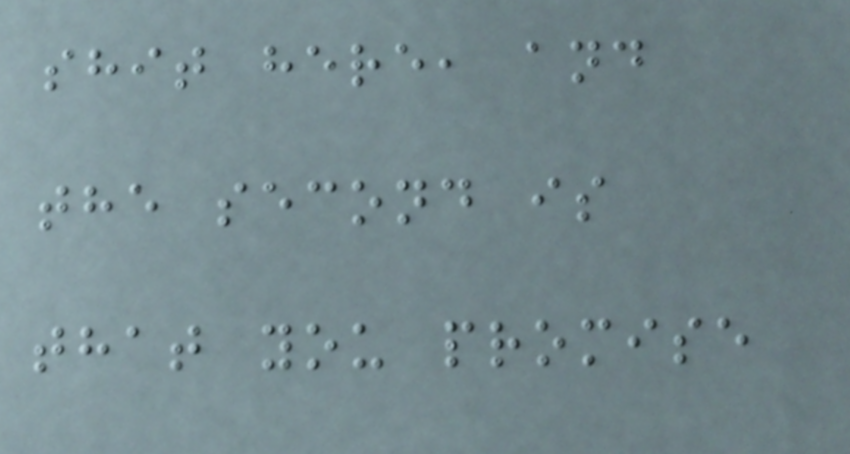shit here, and
the second is
that you promise
